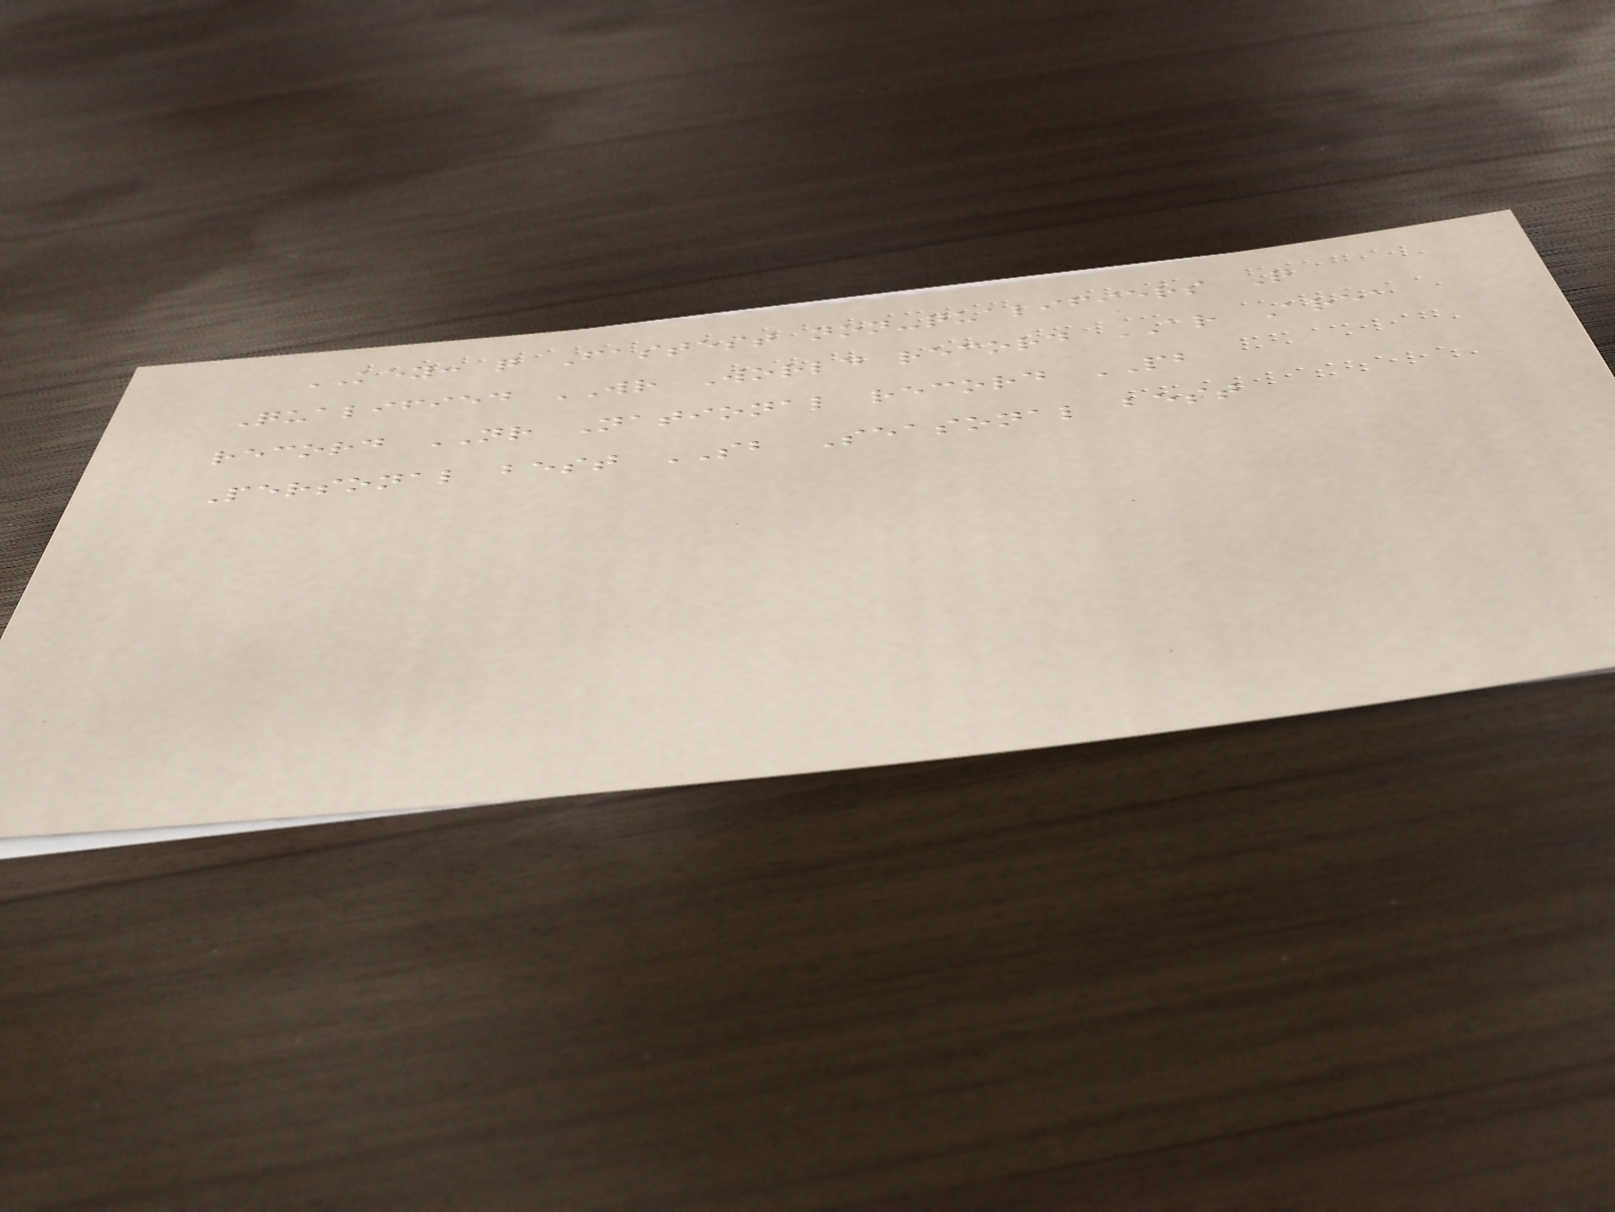KEY: q Fastest non-qualifiers Q
Qualified WR World record AR Area
record NR National record PB
Personal best SB Seasonal best
